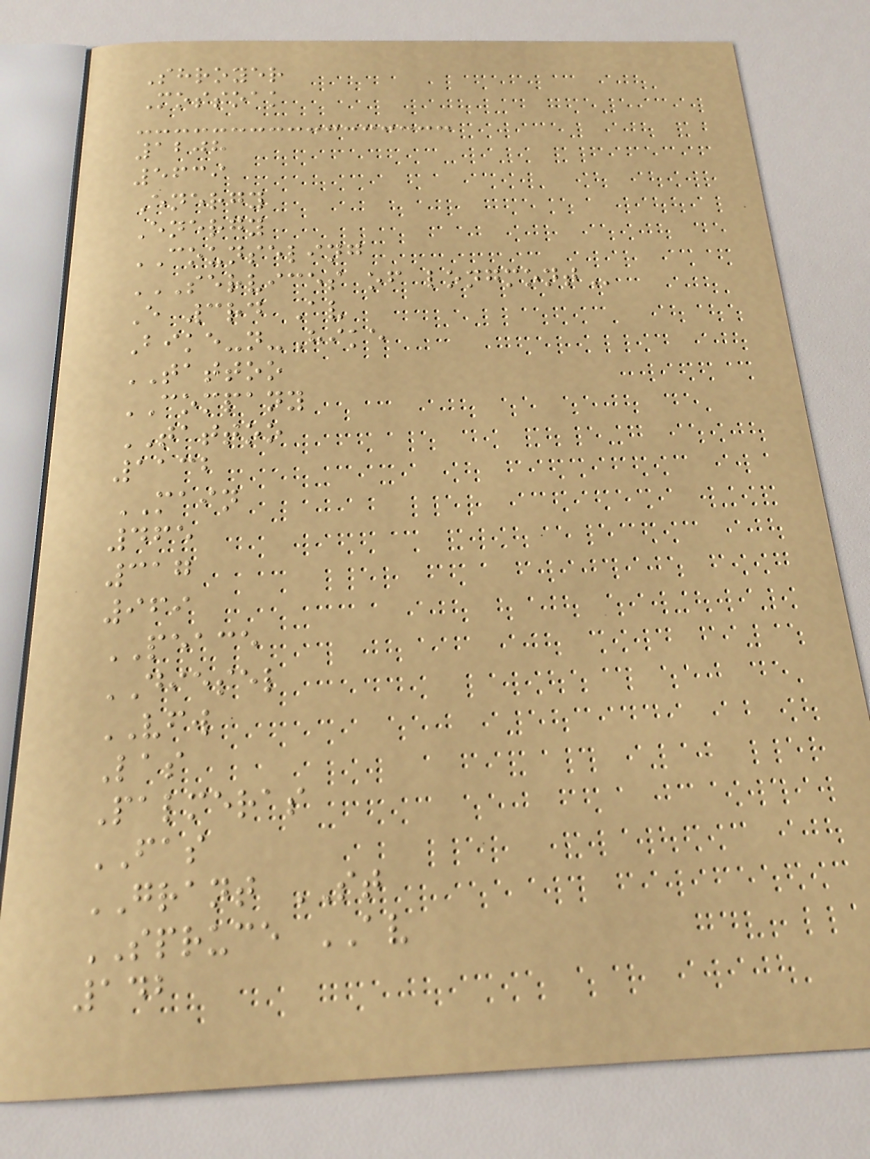Shroyer
Mossoak
1208
5639
Energy
Energy
COUNSELING
SERVICES OF LONGMONT
E 3rd Av
Bike-n-Hike
TATTOO
COMPANY
TATTOO
1132
MAIN
465
317
969
PEACE
DIESEL
VFW
Las
Palmeras
FAS
GRANT ST
SPRUCE AV
142
